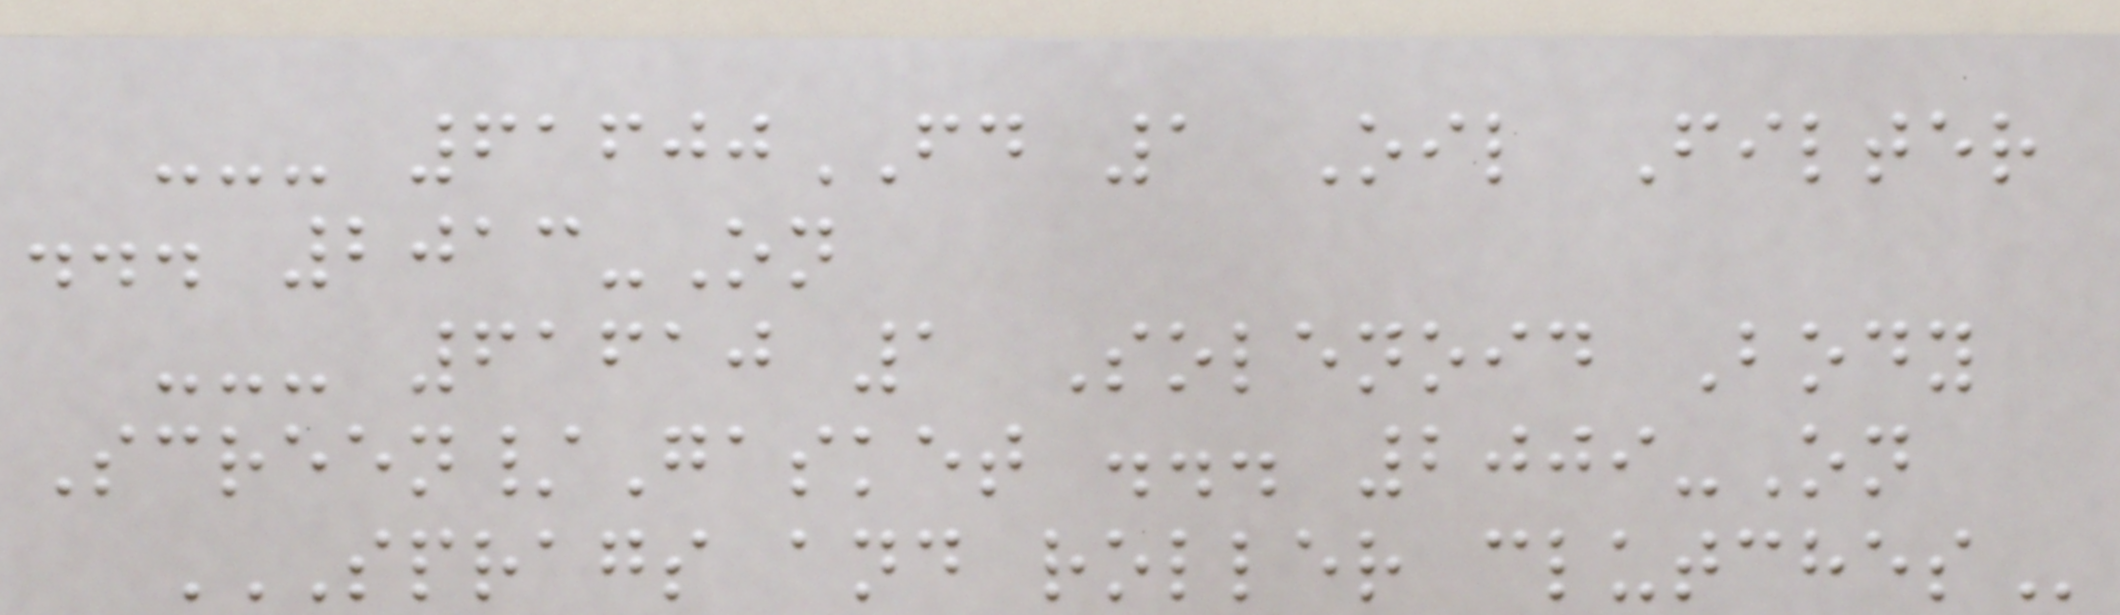--- 61600FD 1 Oil Filter
... 2013-On
--- 61610 1 Solenoid Body
Screen/Gasket ... 2009-On
SPRAGS AND ROLLER CLUTCHES
